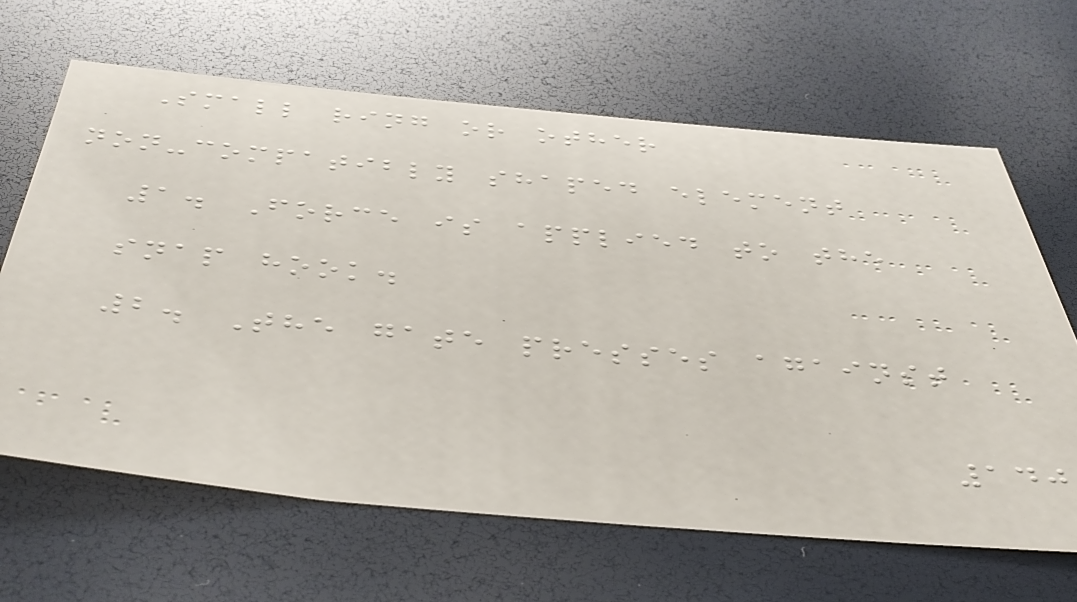Small ring or other
non-compatibly shaped element
1. Force is applied to the
snap hook.
2. The gate presses against
140
